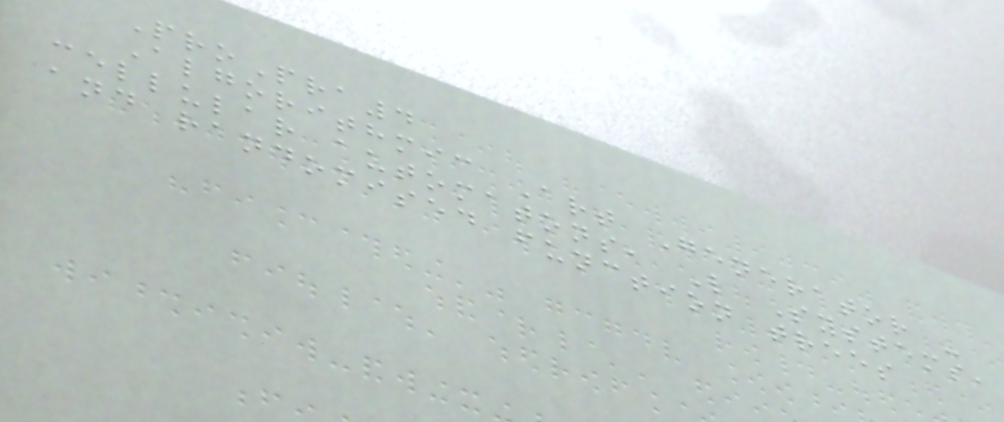ProPra4
Algorithmic Art Generator -
cellular automatons, L Systems,
and randomised function trees
